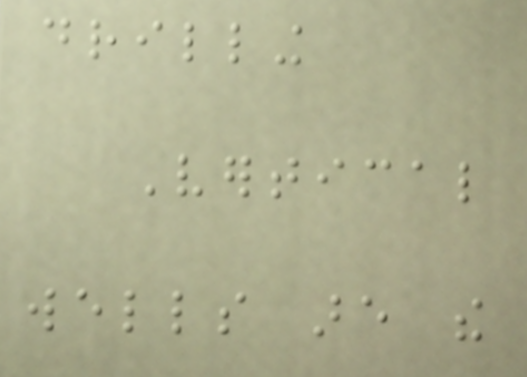drilling
Vertical
wells are the
